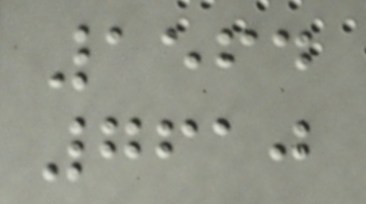1564
7610
